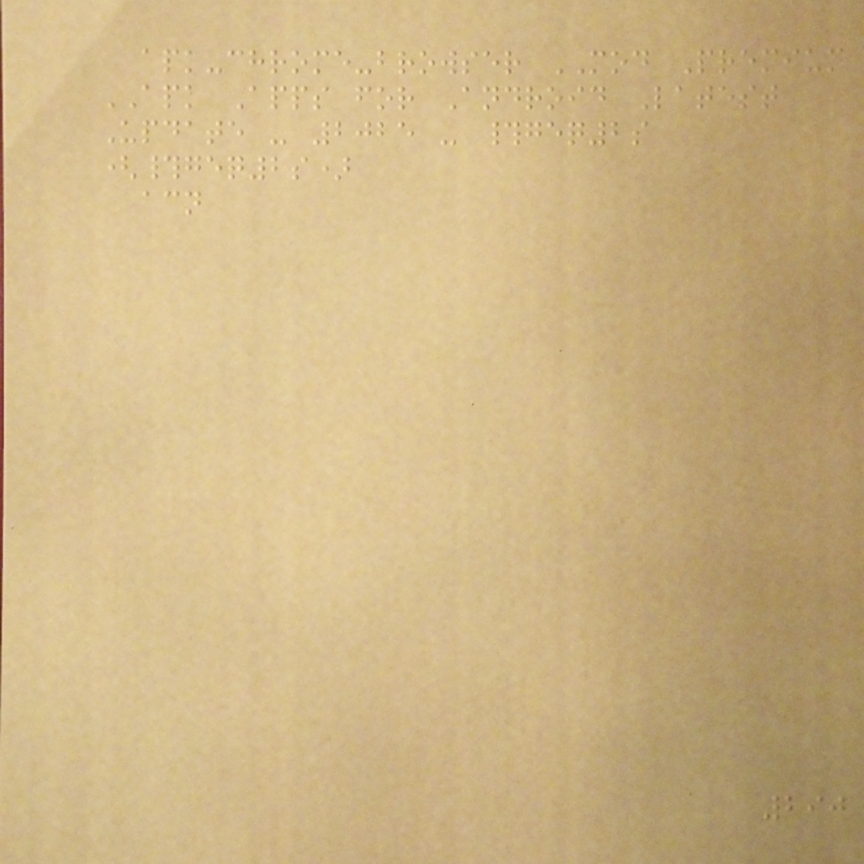apk-chrome-browser MOD Premium
APK Apps for Android Latest
Update - 2025 - #geq2s
(#geq2s)
acn
290
